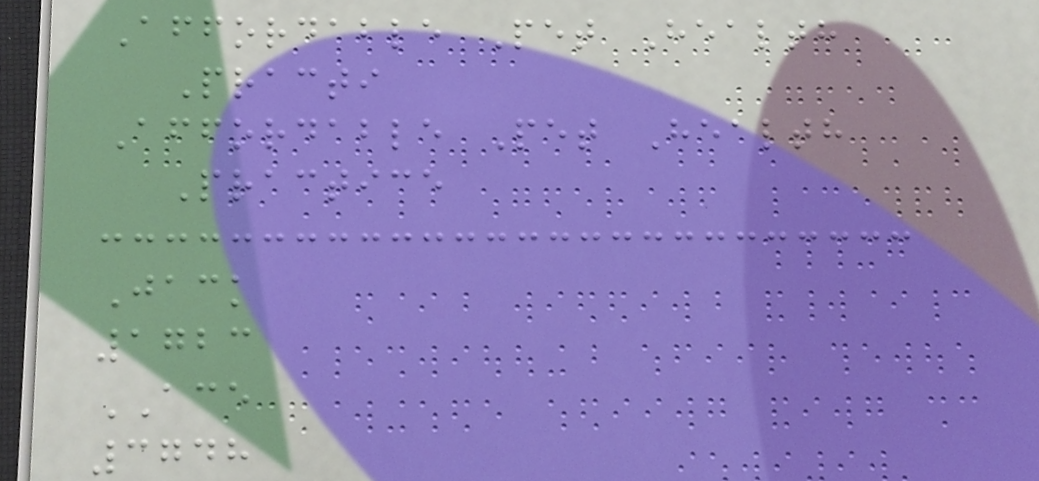Affordable Pet Health
Practi
Affordable Pet Health
Practice
Jack
1723
ACE
3748
